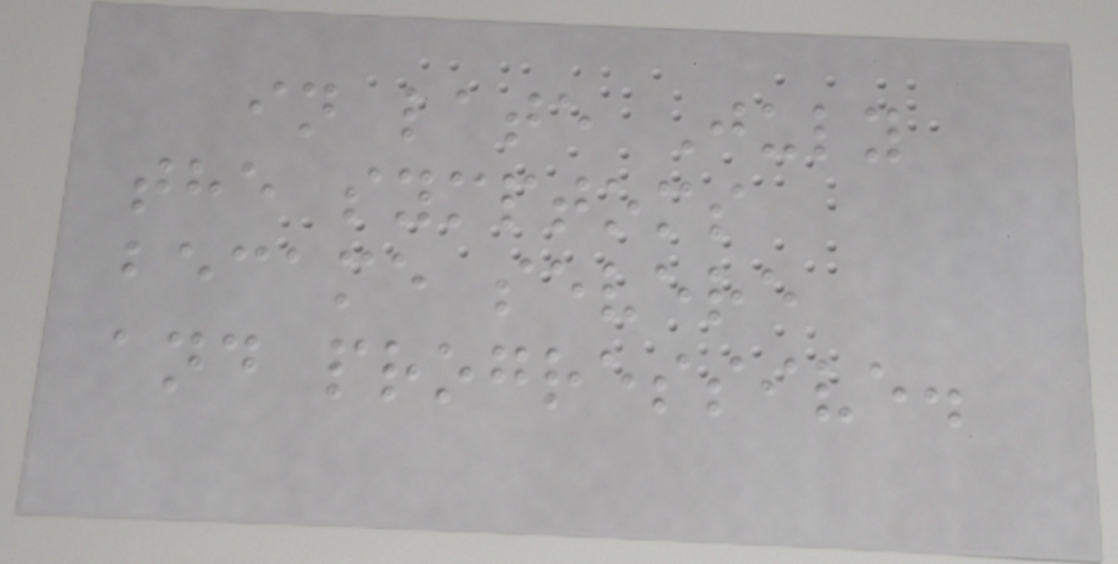in late July
the symptoms
became severe
and progressive.
